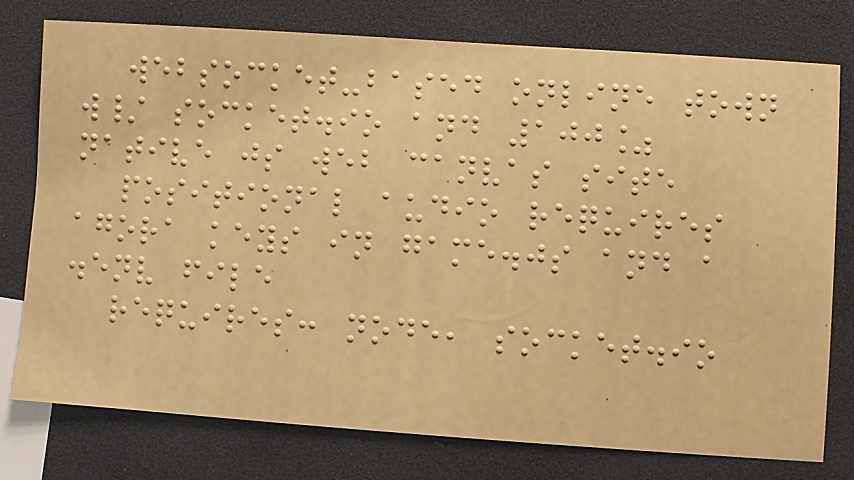websocket-based online town
w/ socket.io and 100%
native js web canvas site
positional audio requires
agora keys in game.js and a
.env file
requires: node, socket.io
